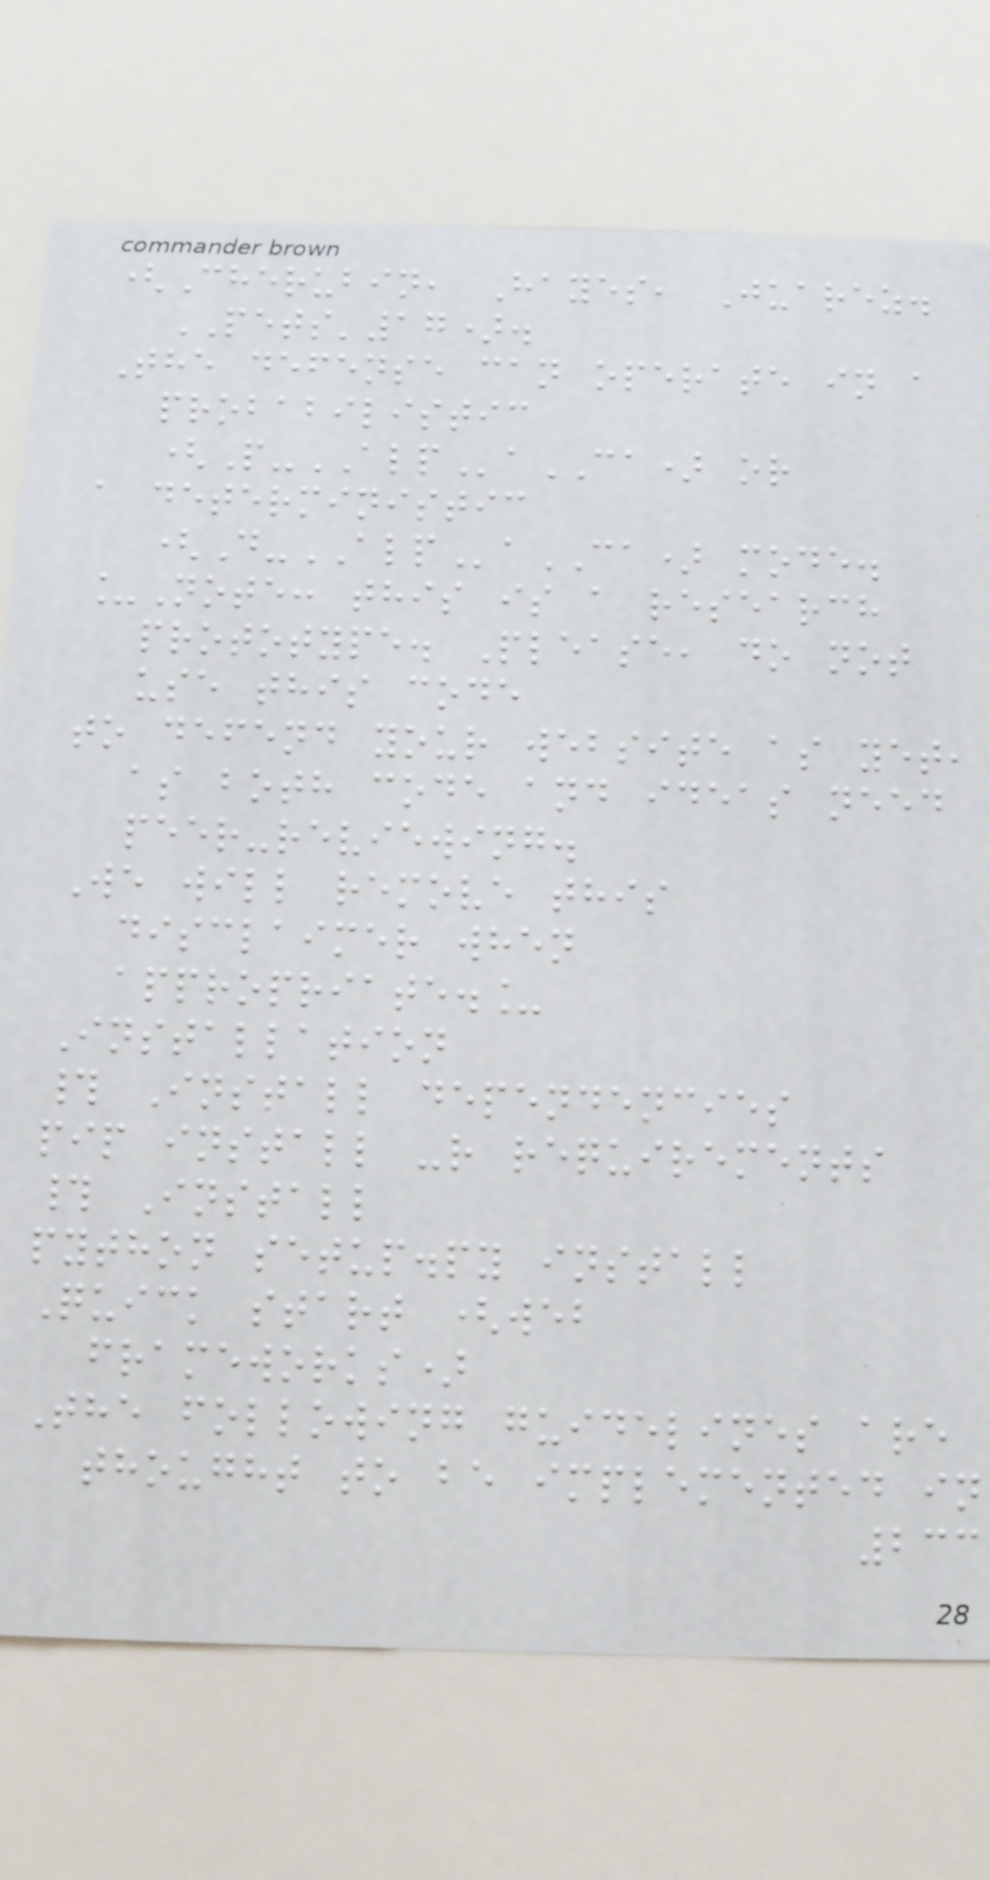(Cherubin, Hayes, Juarez.
PETS'17).
The defense can operate in a
probabilistic
(P-ALPaCA) or
a deterministic
(D-ALPaCA) mode.
_Note: this is a research
prototype. Please, do not
use this code
to defend your website as yet,
as both code and ideas need
peer-reviewing.
We will remove this
disclaimer when
appropriate._
Installation
# Install dependencies
pip install -r requirements
# Install
python setup.py install
Quick start (web
frameworks)
The following guidelines are
thought to be implemented in
233
